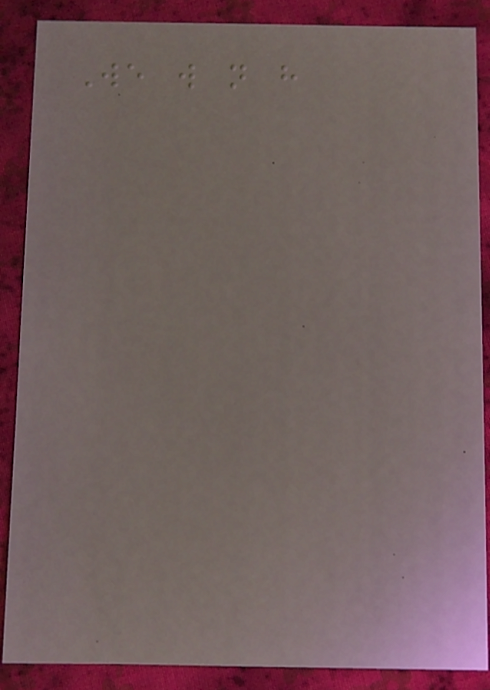We will not have
